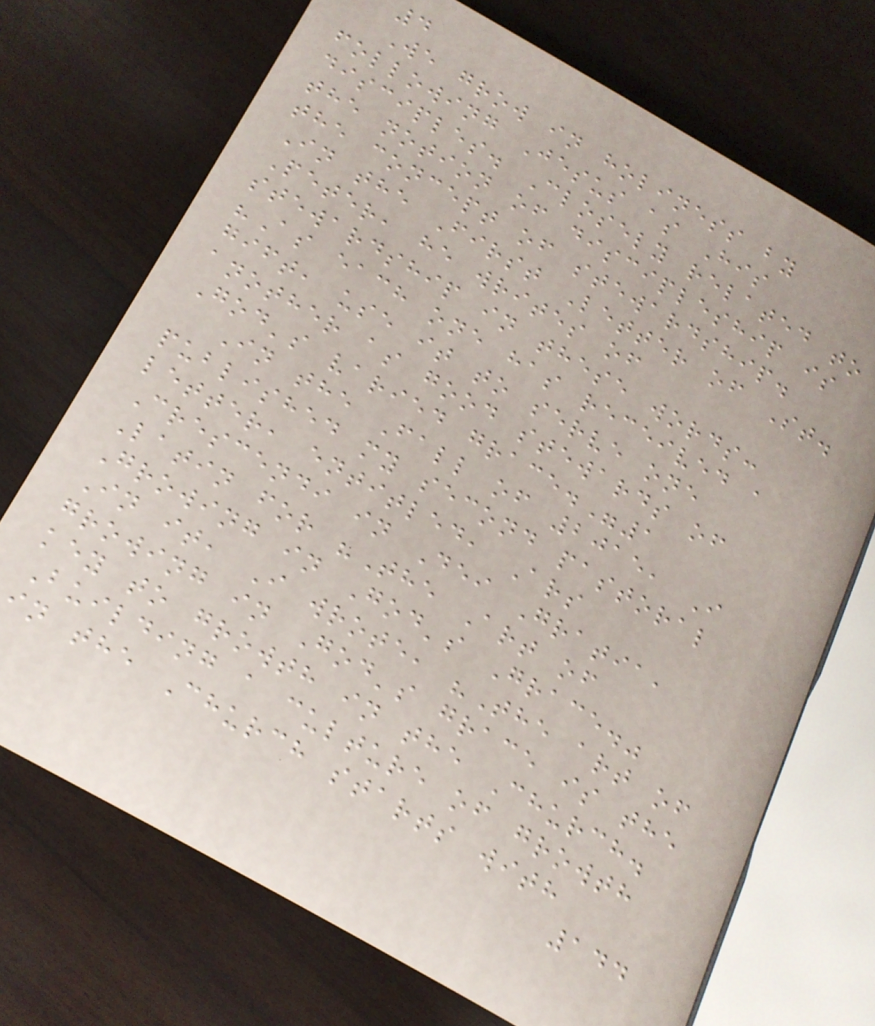4
We grow in holiness by
following Jesus as His
disciples. Closely related to
the notion of discipleship is
the concept of stewardship.
In the First Letter of St.
Peter, he writes of
stewardship in these words:
"As each one has received a
gift, use it to serve one
another as good stewards of
God's varied grace."1
In the Fall of 2015, I
published my second pastoral
letter, entitled, Ars
Crescendi in Dei Gratia,
Latin for "The Art of
Growing in God's Grace."
In it, I wrote, "The art of
growing in God's grace is the
key to growth in the Church.
Building a culture of growth
in the Church starts with
144
